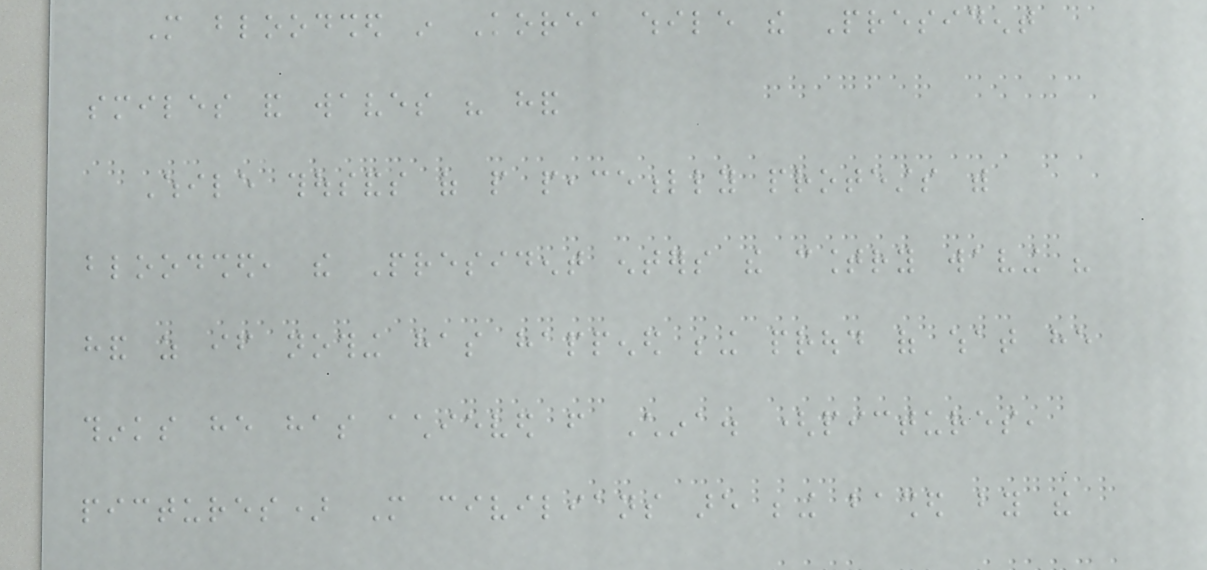More bloodshed in Korea while the President
smiles and waves his hand
While thousands of people peacefully protests with
bloodshed, the President enters the country waving his
hand as if nothing has happened being proud of what he
thinks he has achieved from China. (pictures,
pictures) More civilians are being bashed by the
